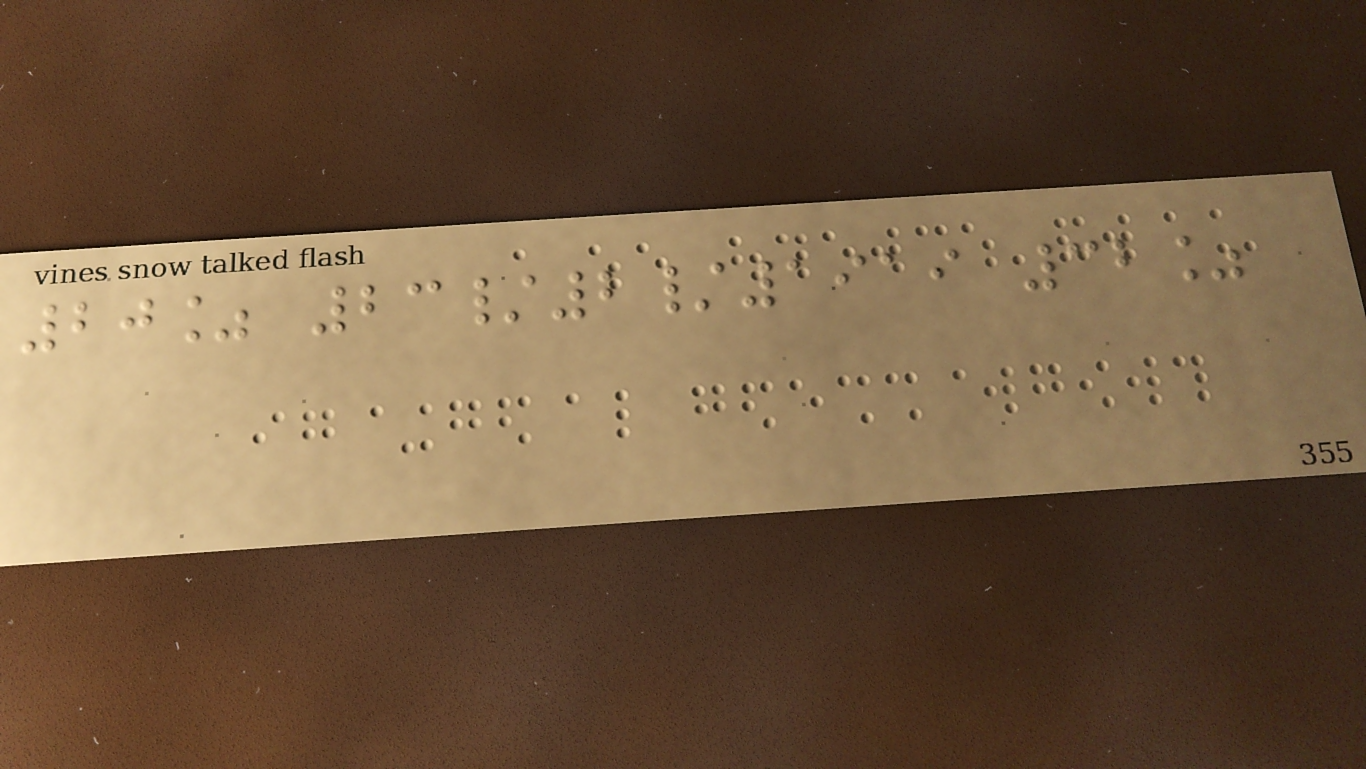20% 23/2/1919 32%
